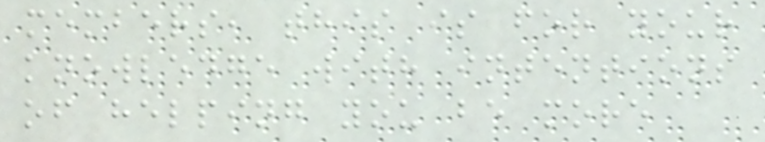members, this is for your
knowledge with intentions
of helping you be more
